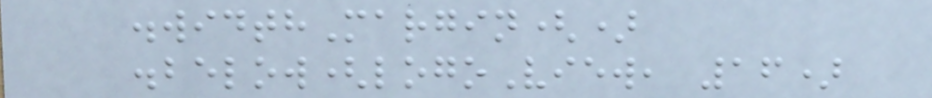.widthMargin()
.below(logoView, 16)
